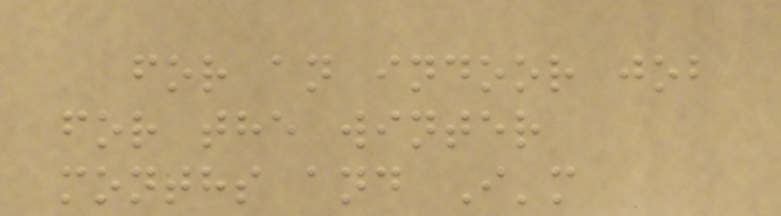for an indoor job
for the winter
months and I'm
